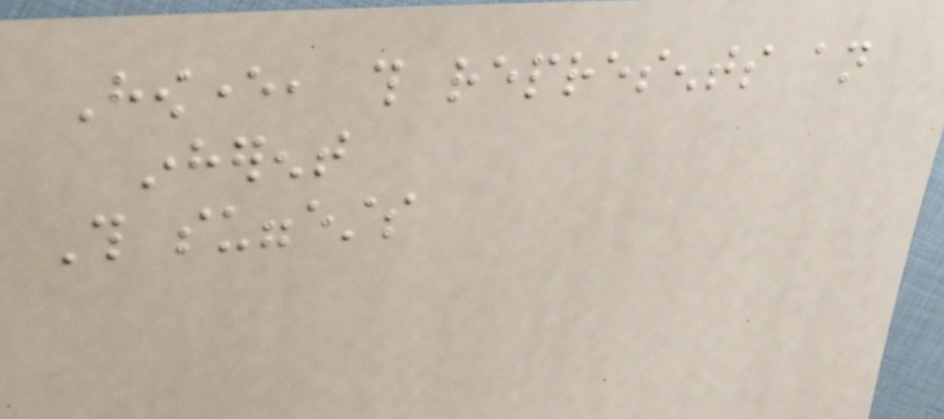However, this represents an
inherent
This suggests
